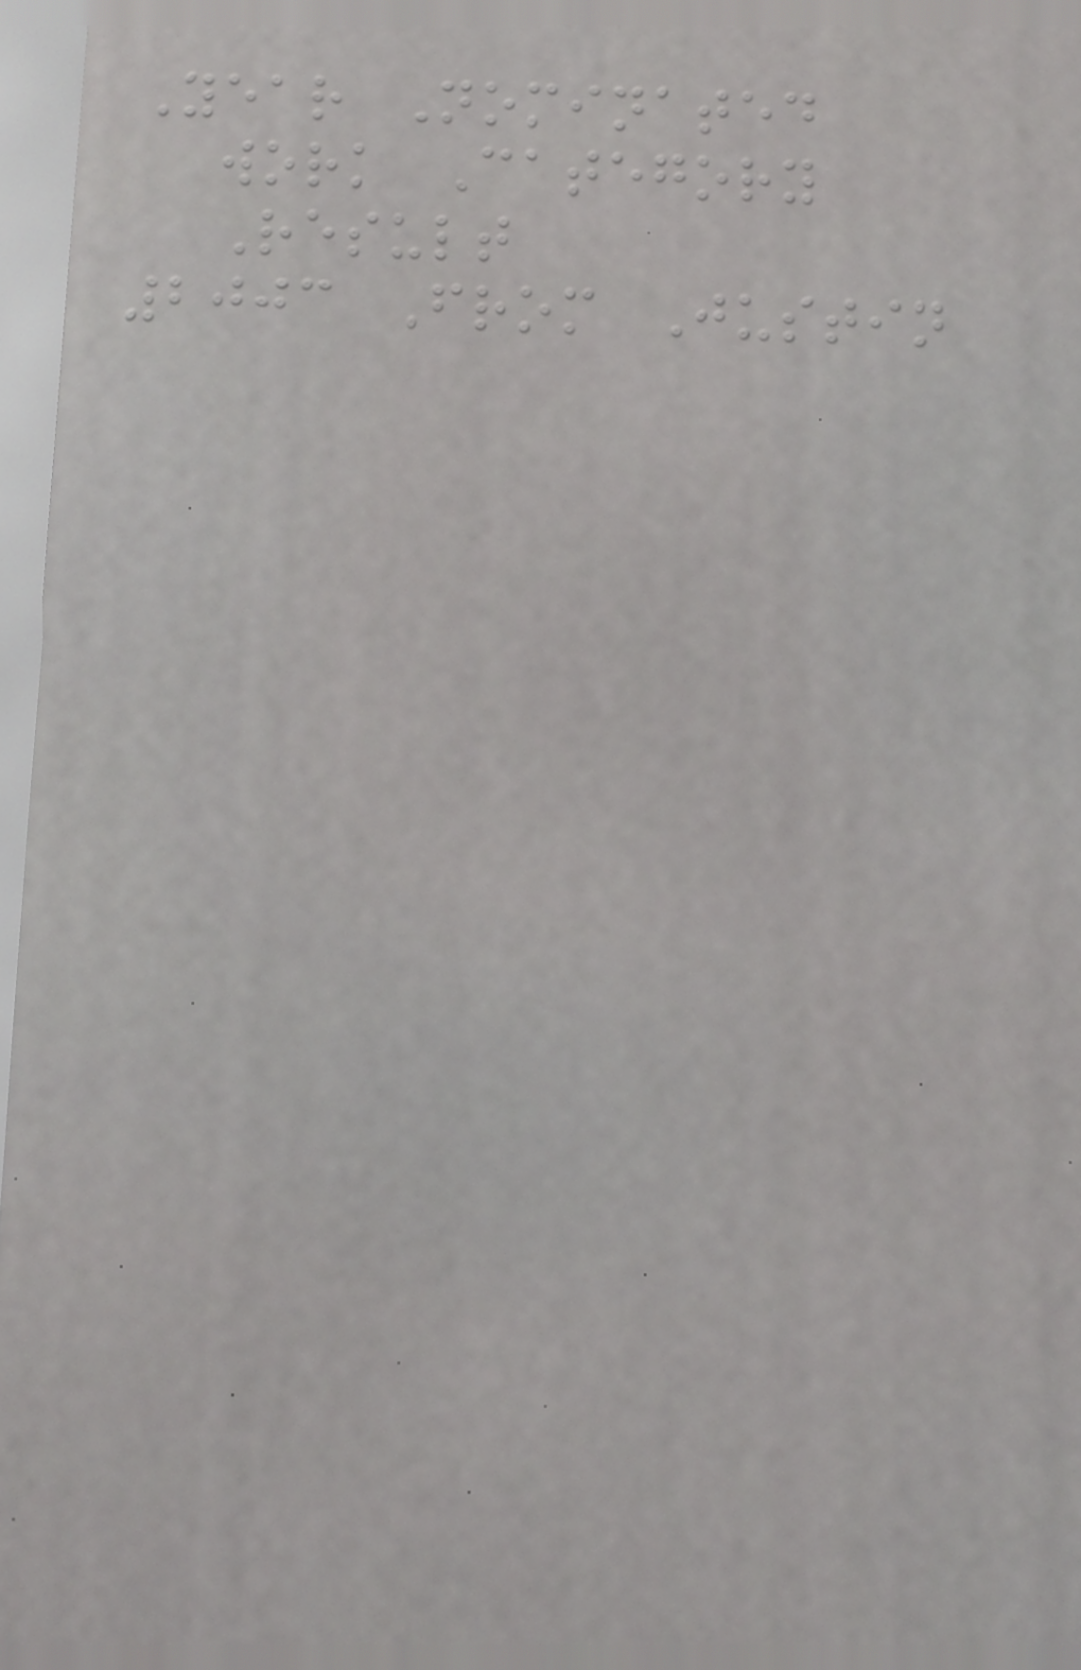Year Nominated
work Category
Result
2003 From Justin
